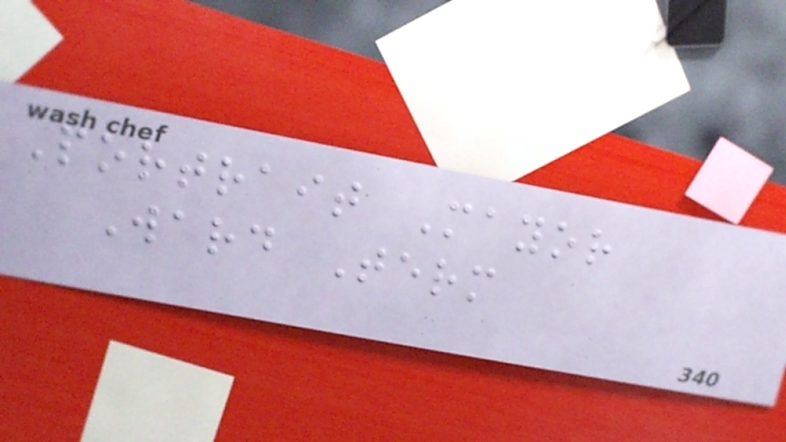Portrait Mayor
Ward Term
